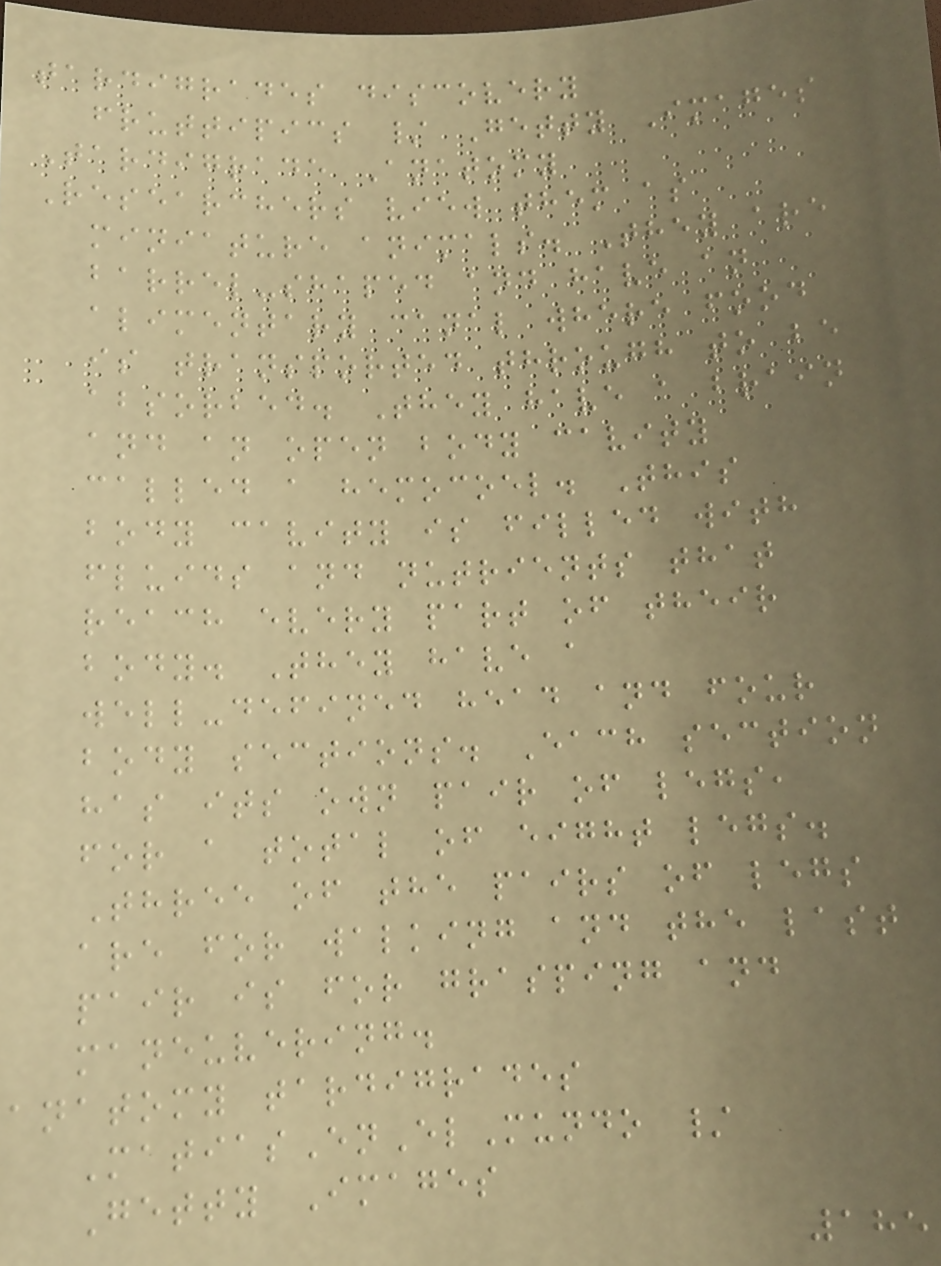tardigrades discovery
fruttipics / Getty Images
Tardigrade Anatomy
Researchers view them as
miniature animals. They are
barrel-shaped and have an
alimentary canal where food
is transported through to be
absorbed. They have a brain
and an open body cavity
called a hemocoel. This
body cavity is filled with
fluids and nutrients that
reach every part of their
body. They have a
well-defined head and four
body sections. Each section
has its own pair of legs,
for a total of eight legs.
Three of the pairs of legs
are for walking and the last
pair is for grasping and
maneuvering.
anatomy tardigrades
MatiasEnElMundo /
Getty Images
185
